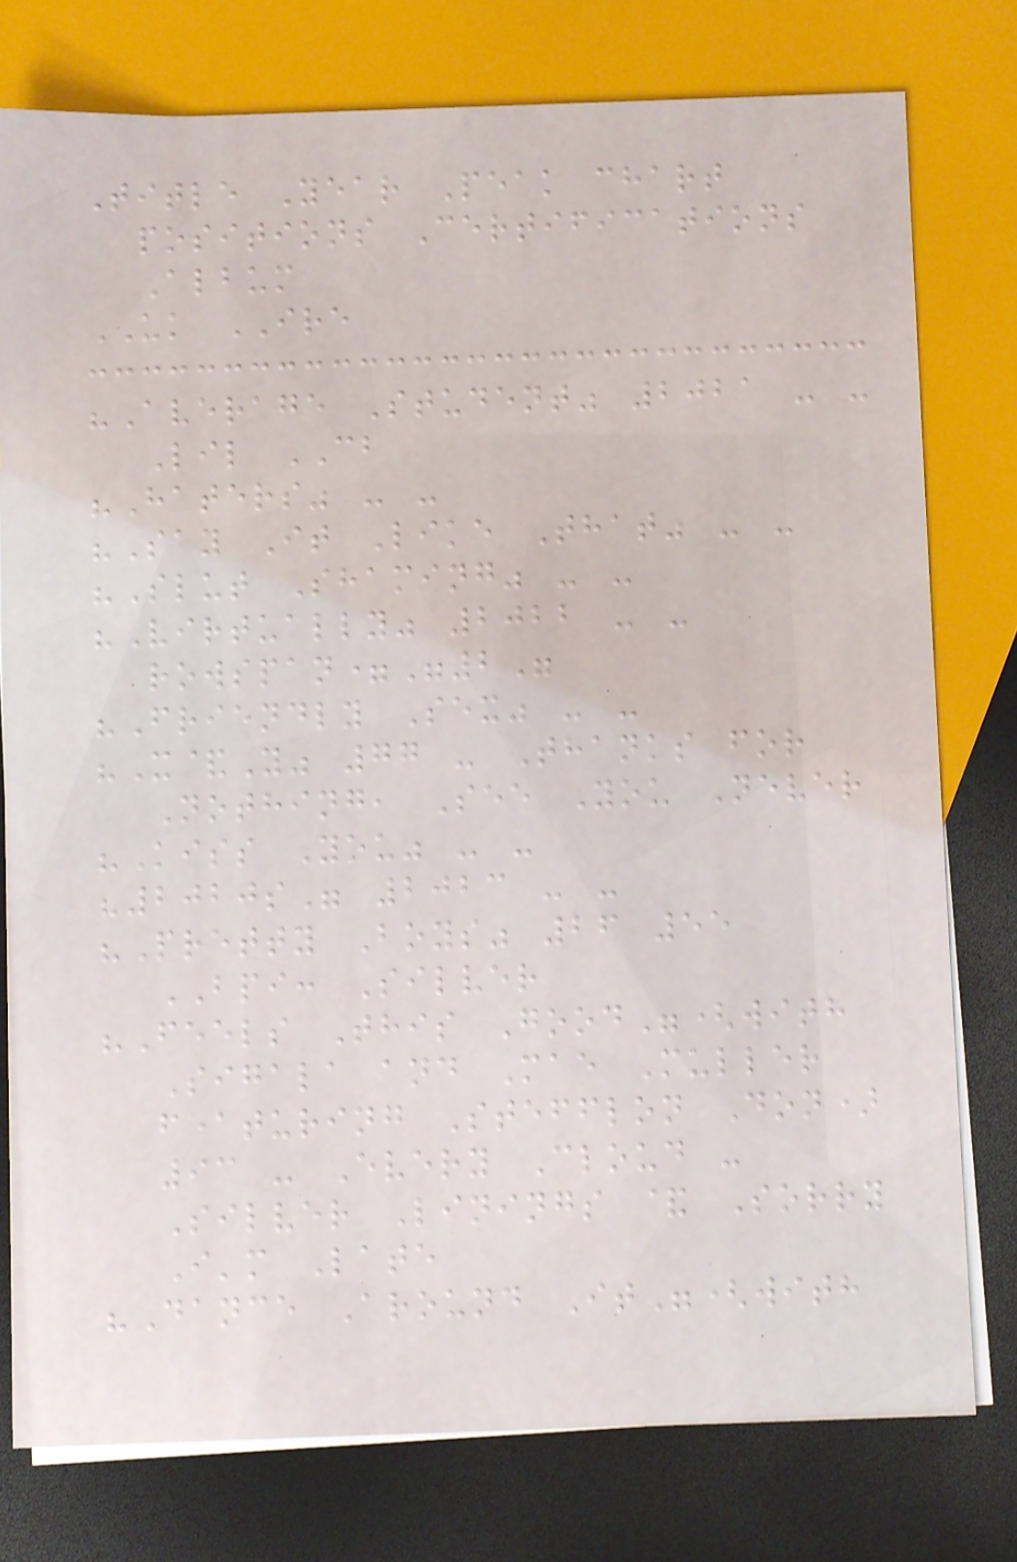Title Year Peak chart
positions Certifications
Album
UK IRE
"Average Student" 2021 - -
Lil CB
"Haters" - -
"Say It Like That" - -
"Slut Shaming" - -
"Virtually" 2022 - -
rowspan="2"
"Friendly Sex" - -
"X&Y" 77 - Thanks for
Nothing, See You Never
"Kiss You" - -
"2020s" 2023 - -
"Pretty Boys" 26 55
BPI: Silver
"Feels This Good"(with
Sigala and Mae Muller
featuring Stefflon Don)
93 - Every Cloud -
Silver Linings & Sorry
I'm Late
"Dance Around It"(with
